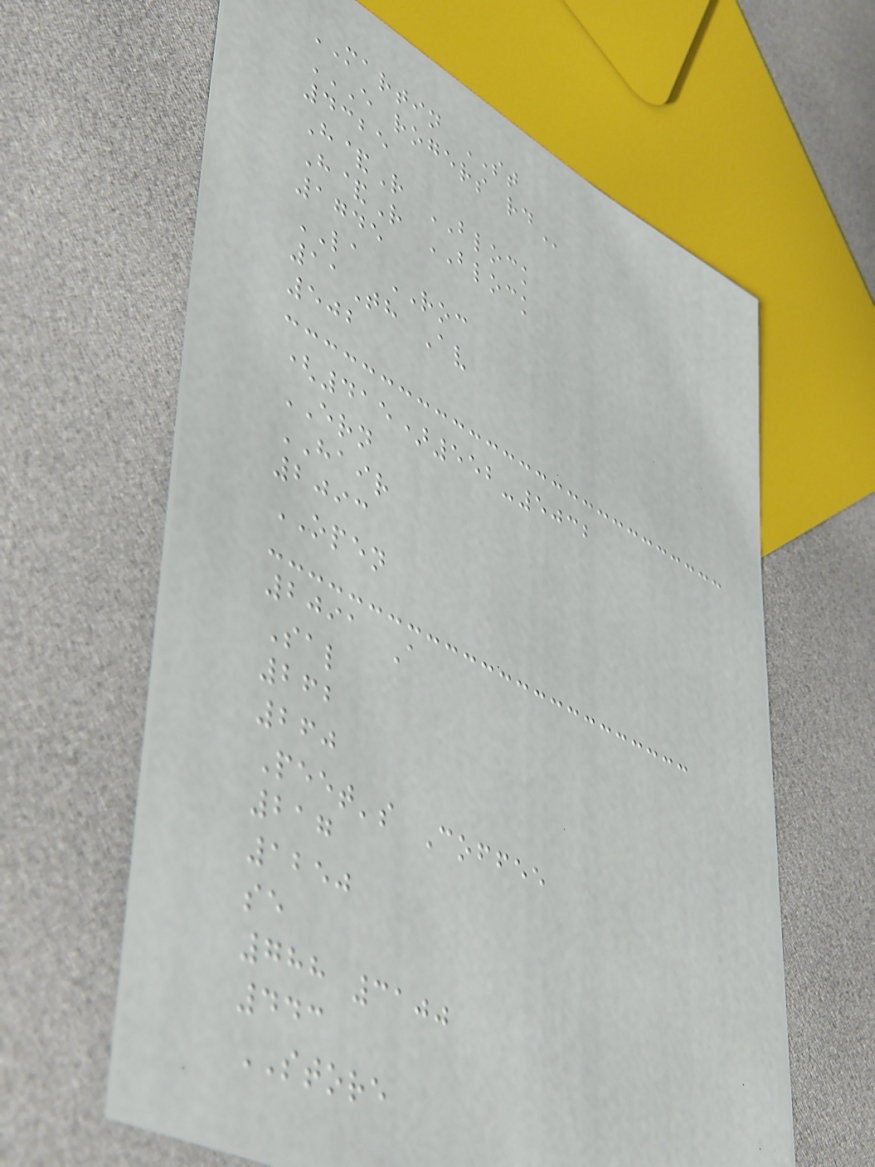MARTIN ST
E ROGERS RD
4325
H&R BLOCK
H&R BLOCK
1745
LA ROC
11Th Av
502
(415)552-5032
ERN
HAIR
2093
OPEN
2091 A
Sal
262
260
Peet's Coffee
217
1250
se
788 3100
443
STORE
